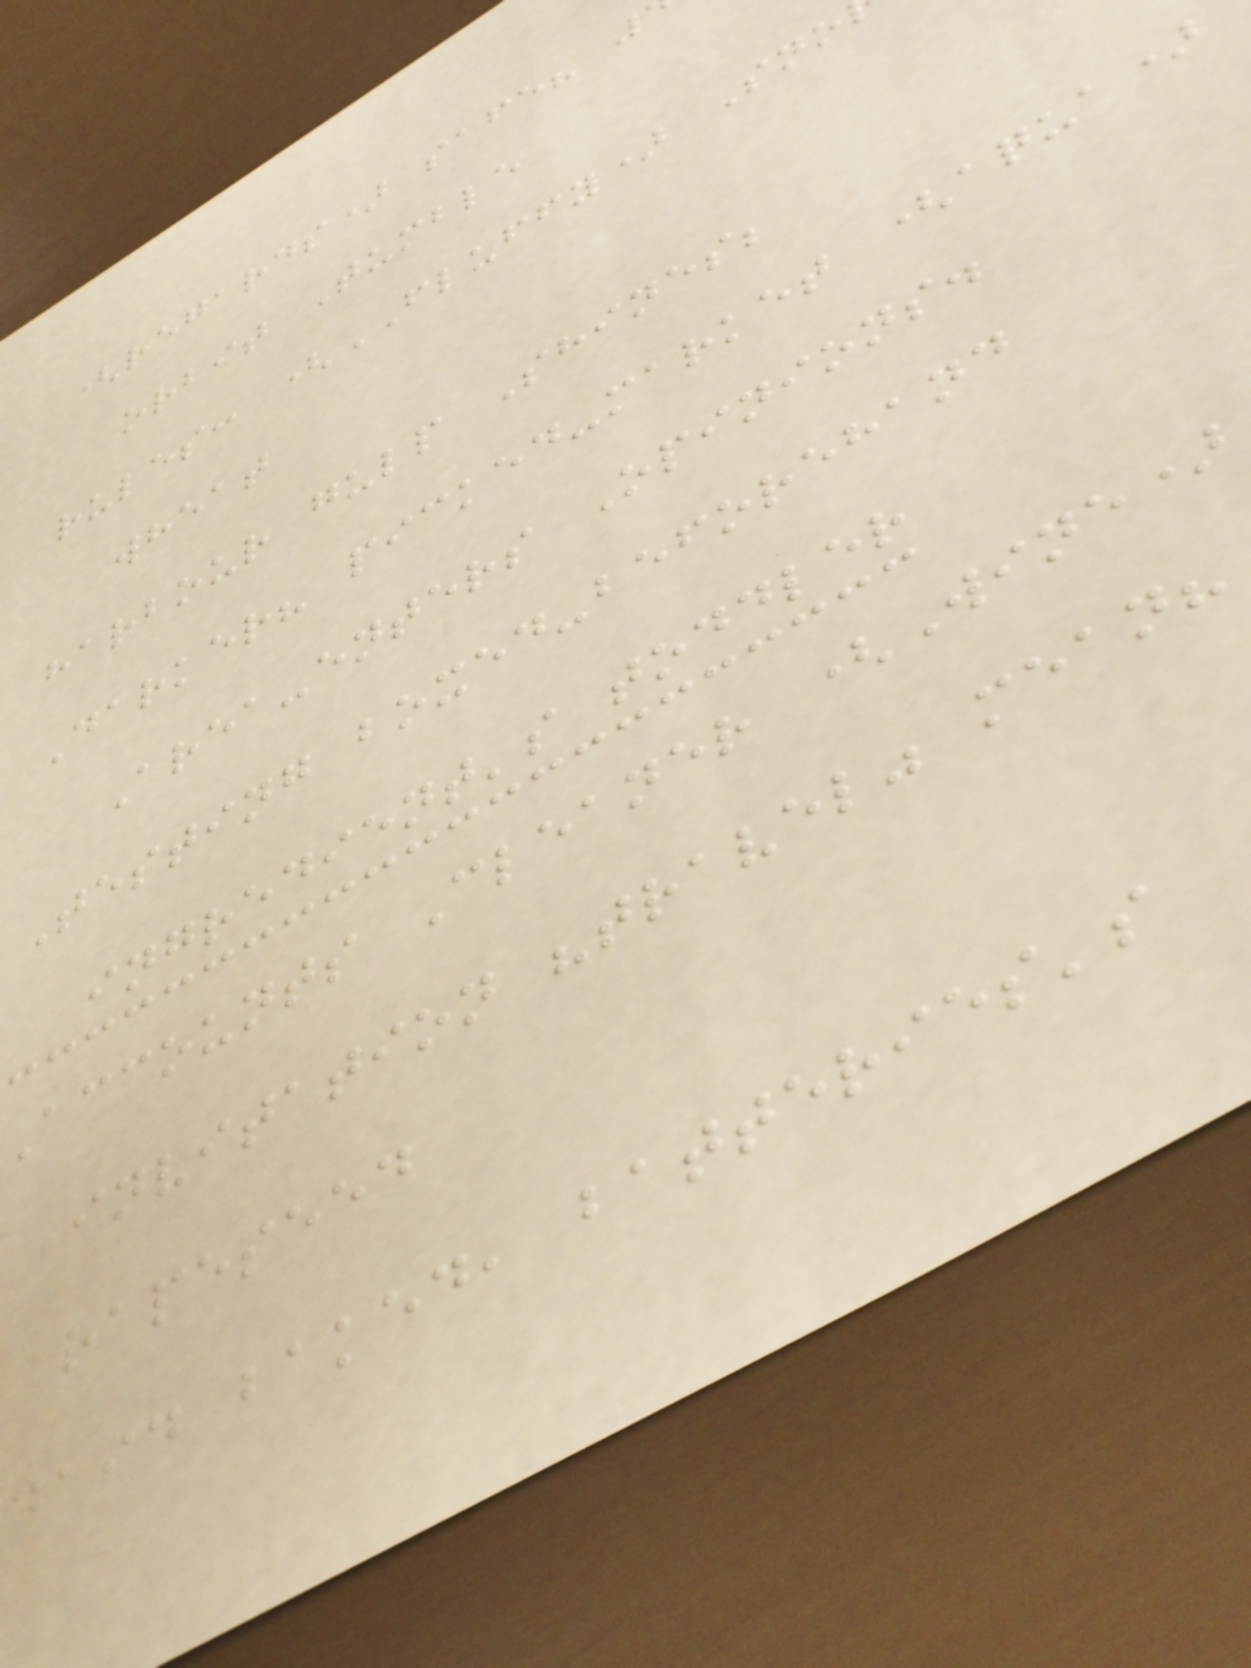(regards) safe?
orbit Tumble
rules: (FLUFFY) Sno
wheat
harbour gulp Shines;
Darker? picked-market (aqua)
Area-enters Opinions.
Testing boxed-beforehand
ingredient's toddler
accounts Cleaner (Wine)
invitation "travel" mean?
rapeseed
daid baked, batteries's
